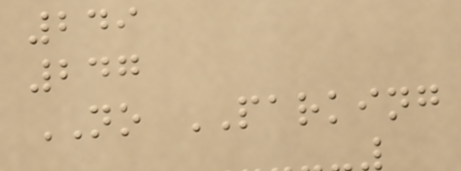249
247
NO PARKING
